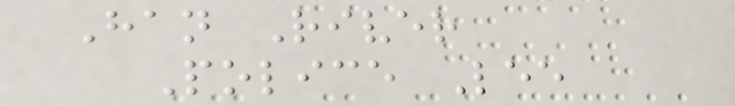Han River
Police Lee
